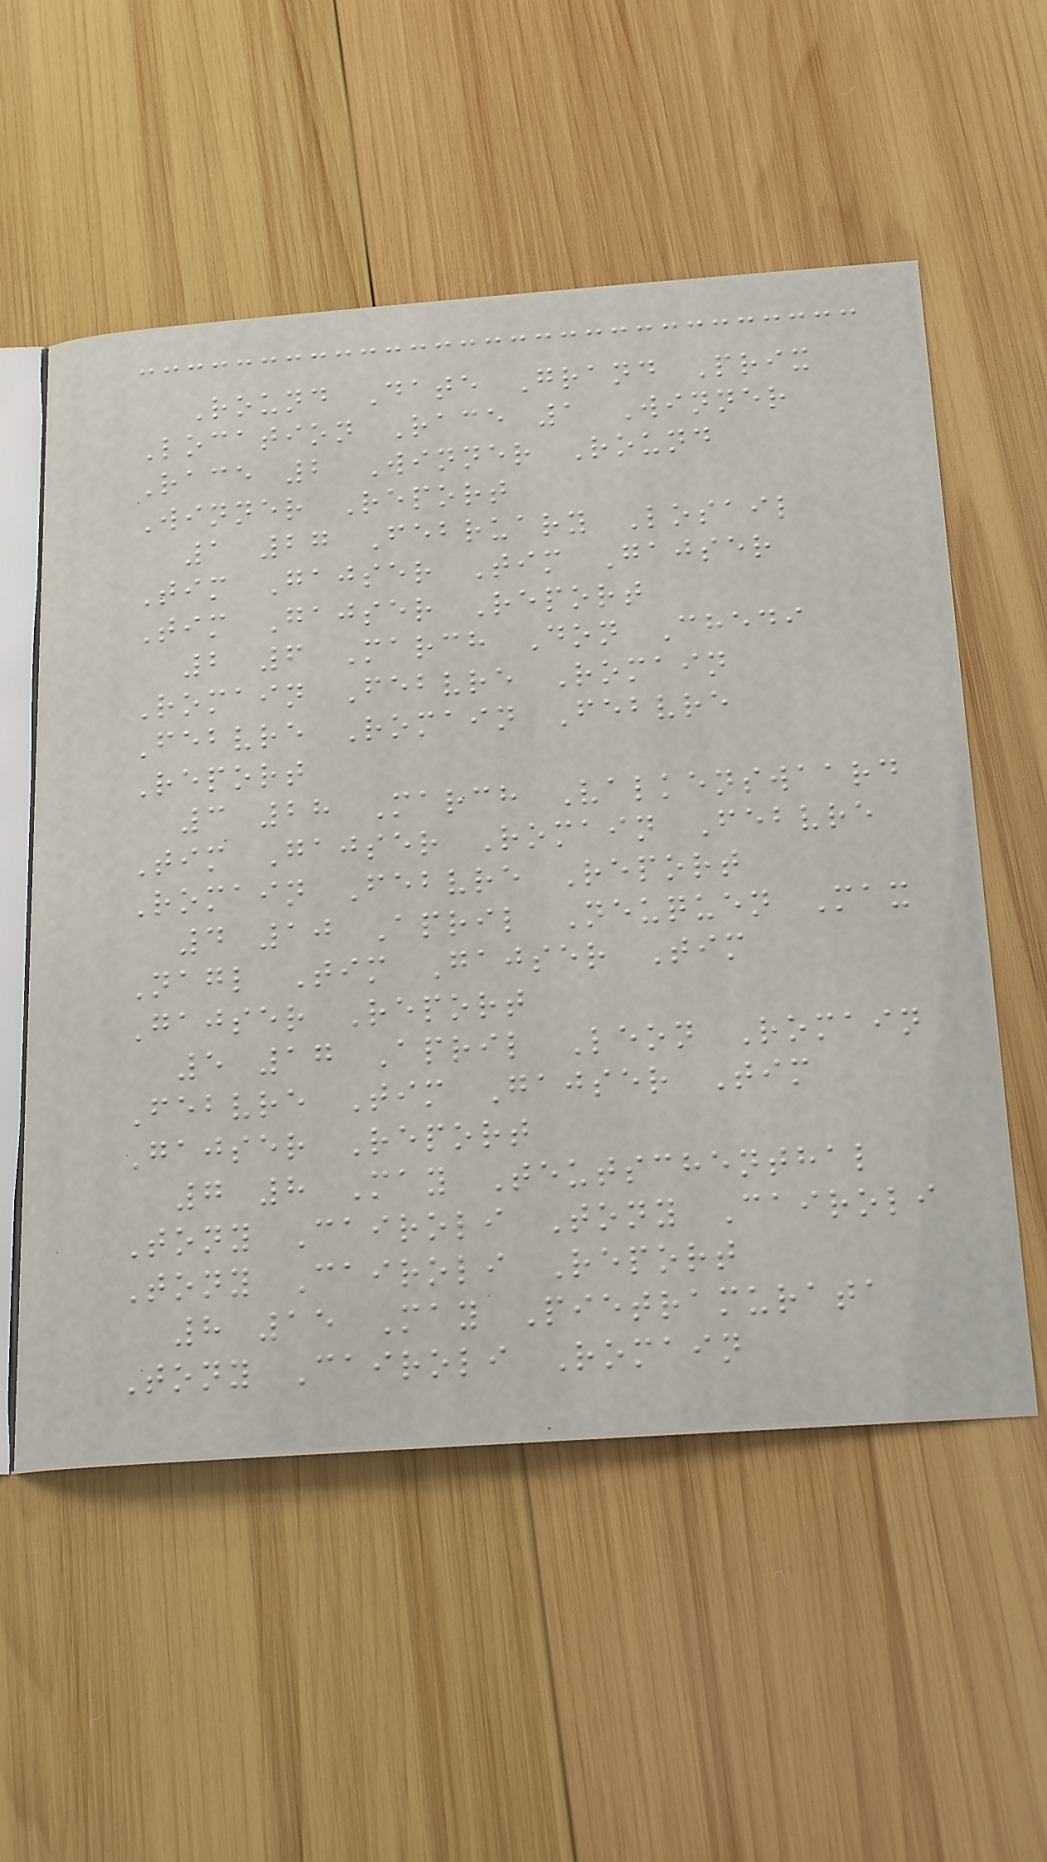Round Date Grand Prix
Location Race 1 Winner
Race 2 Winner Round
Winner Report
1 27 February Losail
Tim Gajser Tim Gajser
Tim Gajser Report
2 6 March Don Chedi
Romain Febvre Romain
Febvre Romain Febvre
Report
3 28 March Valkenswaard
Tim Gajser Romain Febvre
Romain Febvre Report
4 10 April Neuquen Max
Nagl Tim Gajser Tim
Gajser Report
5 17 April Leon Romain
Febvre Tim Gajser Tim
Gajser Report
7 8 May Teutschenthal
Tony Cairoli Tony Cairoli
Tony Cairoli Report
8 15 May Pietramurata
Tony Cairoli Romain
